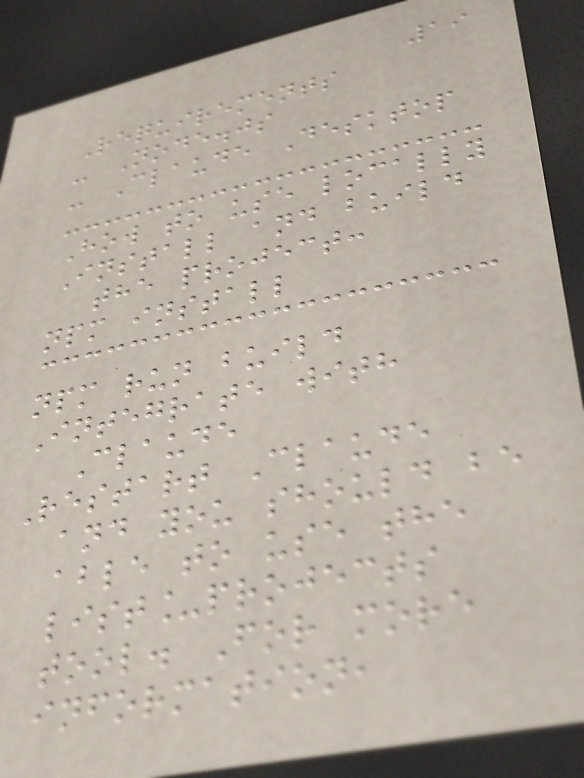19
Requirements
- Node.js
- Claude Desktop
How to use locally
Install and build
the project:
npm install
npm run build
Integrate with
Claude
Restart Claude
and you should be
able to use the
list_projects
tool. For more
information,
